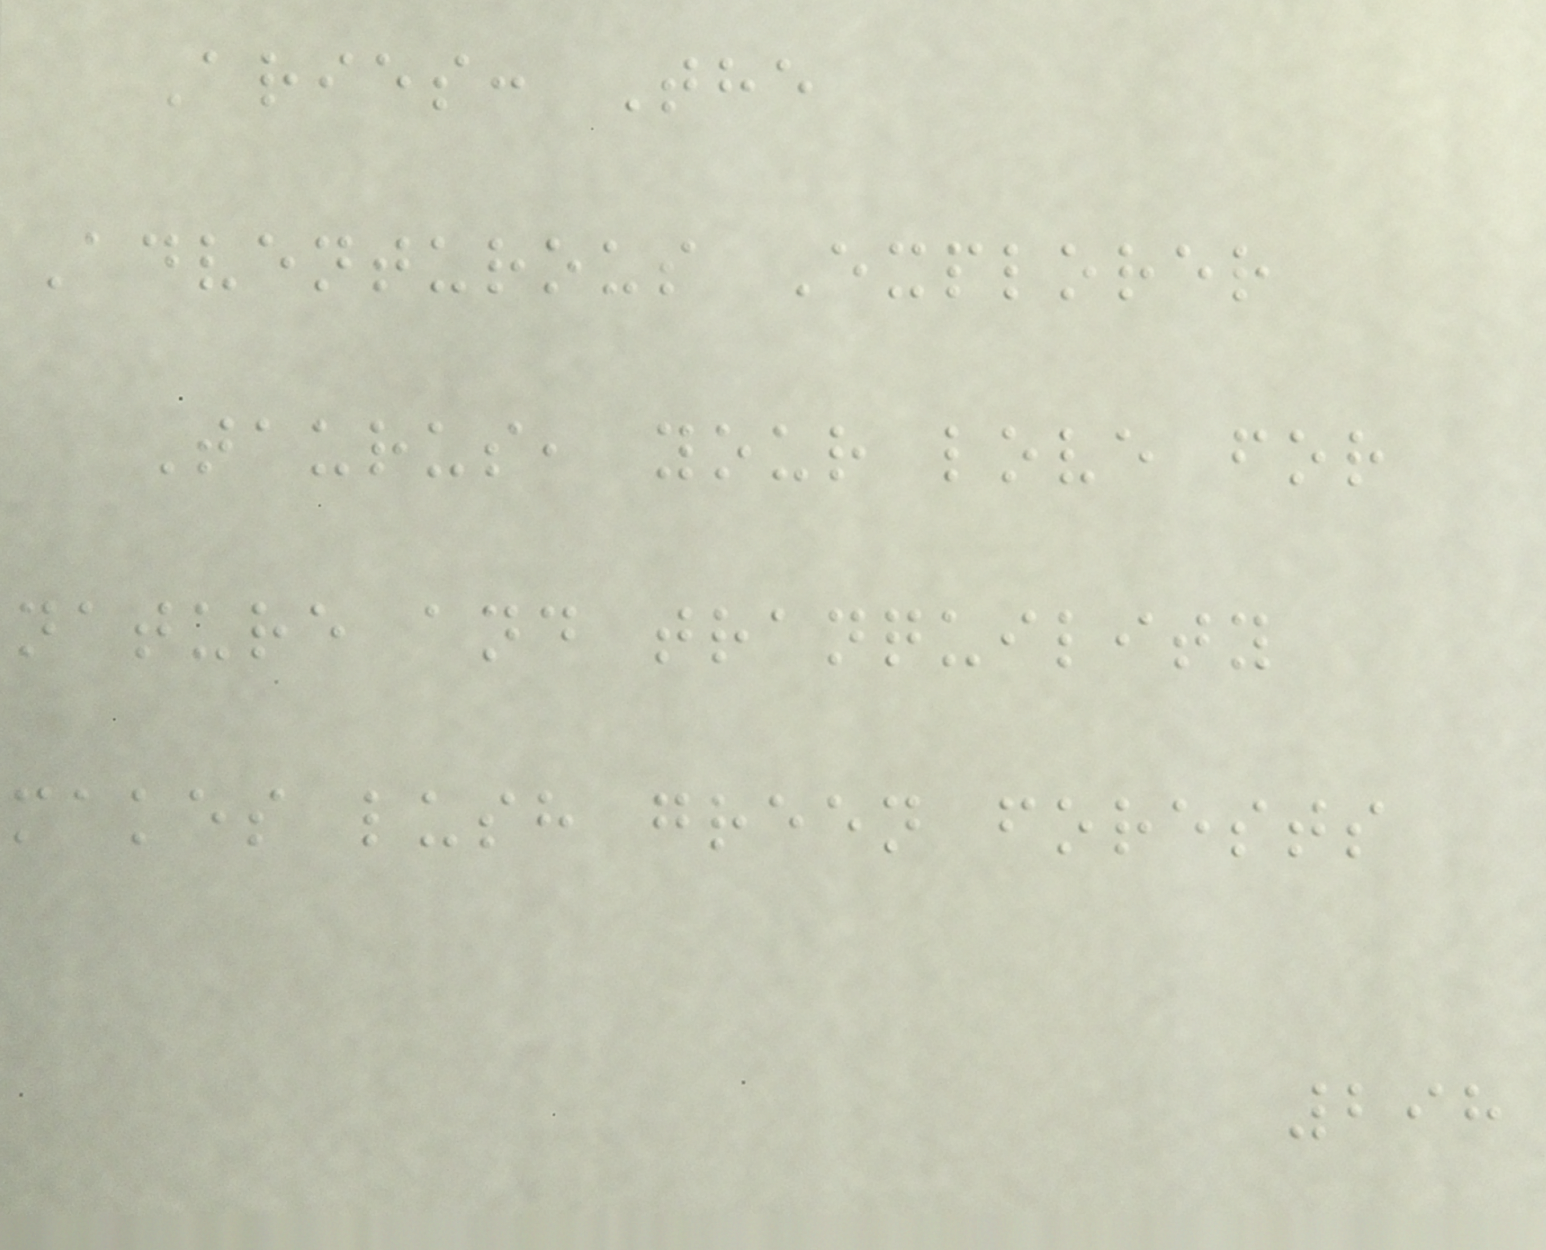Aries: The
Adventurous Explorer
Taurus, your love for
nature and tranquility
makes lush green forests
298
